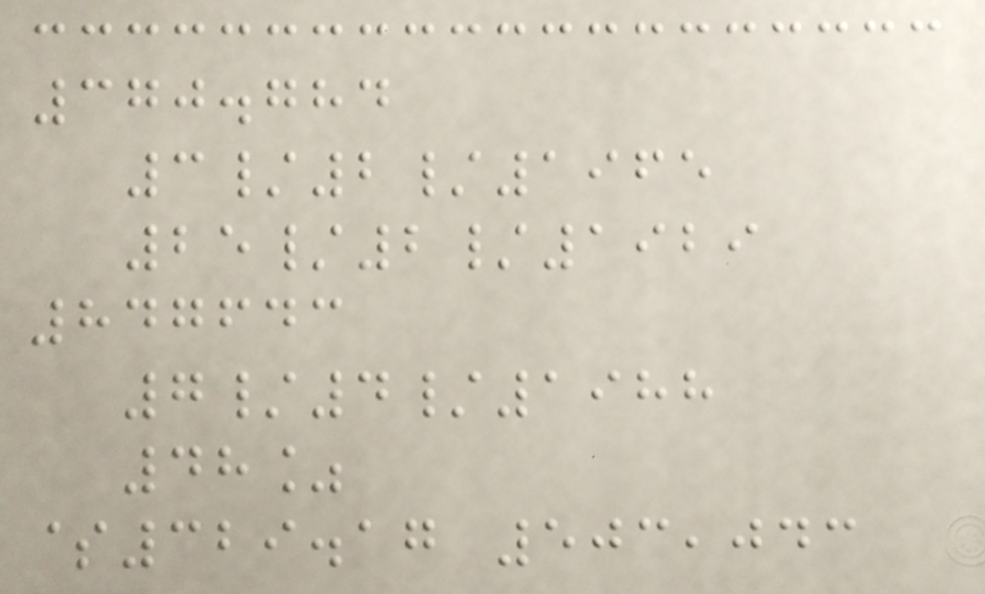370.784
3/2/1965
25/2/1929
847643
7/4/1988
48%
$329.17 503,043
